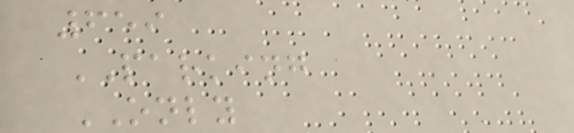659
PARKING
ONLY
